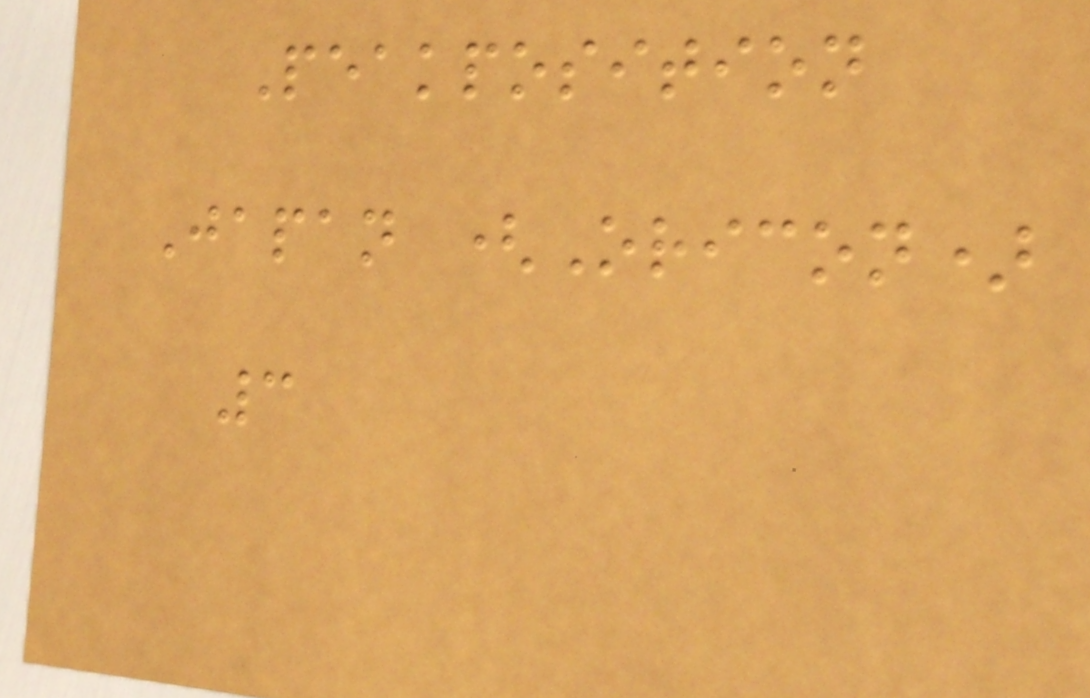Peakposition
Japan (Oricon)
3
